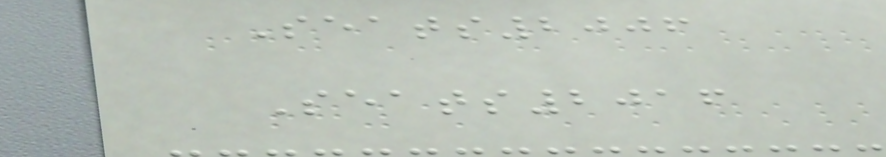Seats2006
Seats2016
